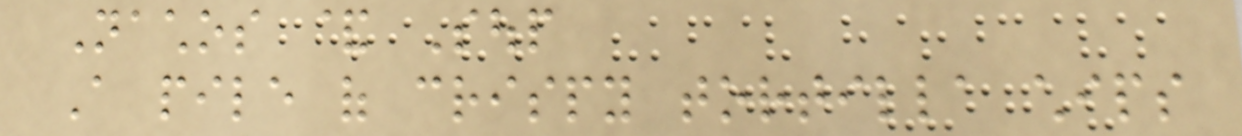Nachos & Soup
A pile of crispy tortilla chips
